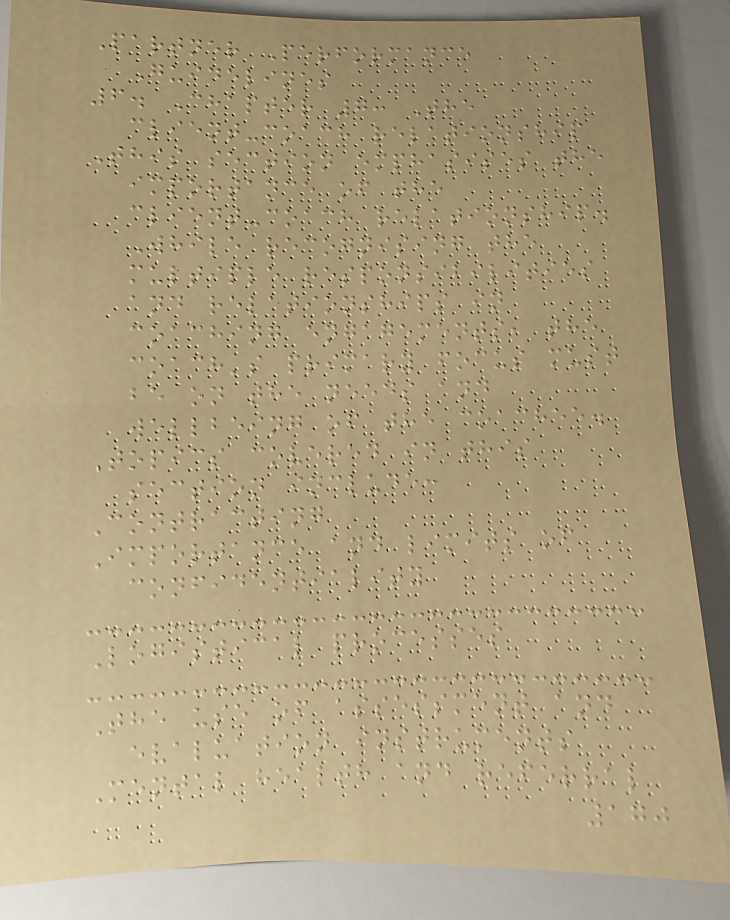Partner Performance
Guidelines
6. Chapter 7: The
client-coach relationship
This section emphasises the
importance of the
client-coach relationship.
While recognising the
multiple responsibilities
and relationships in
coaching engagements, the
coach's primary focus must
be on the needs and
wellbeing of the coachee.
Topics covered in this
section include:
Contracting
Importance and limits of
confidentiality
Logistical processes
The use of assessment and
evaluation instruments
Mental health and referral
170
